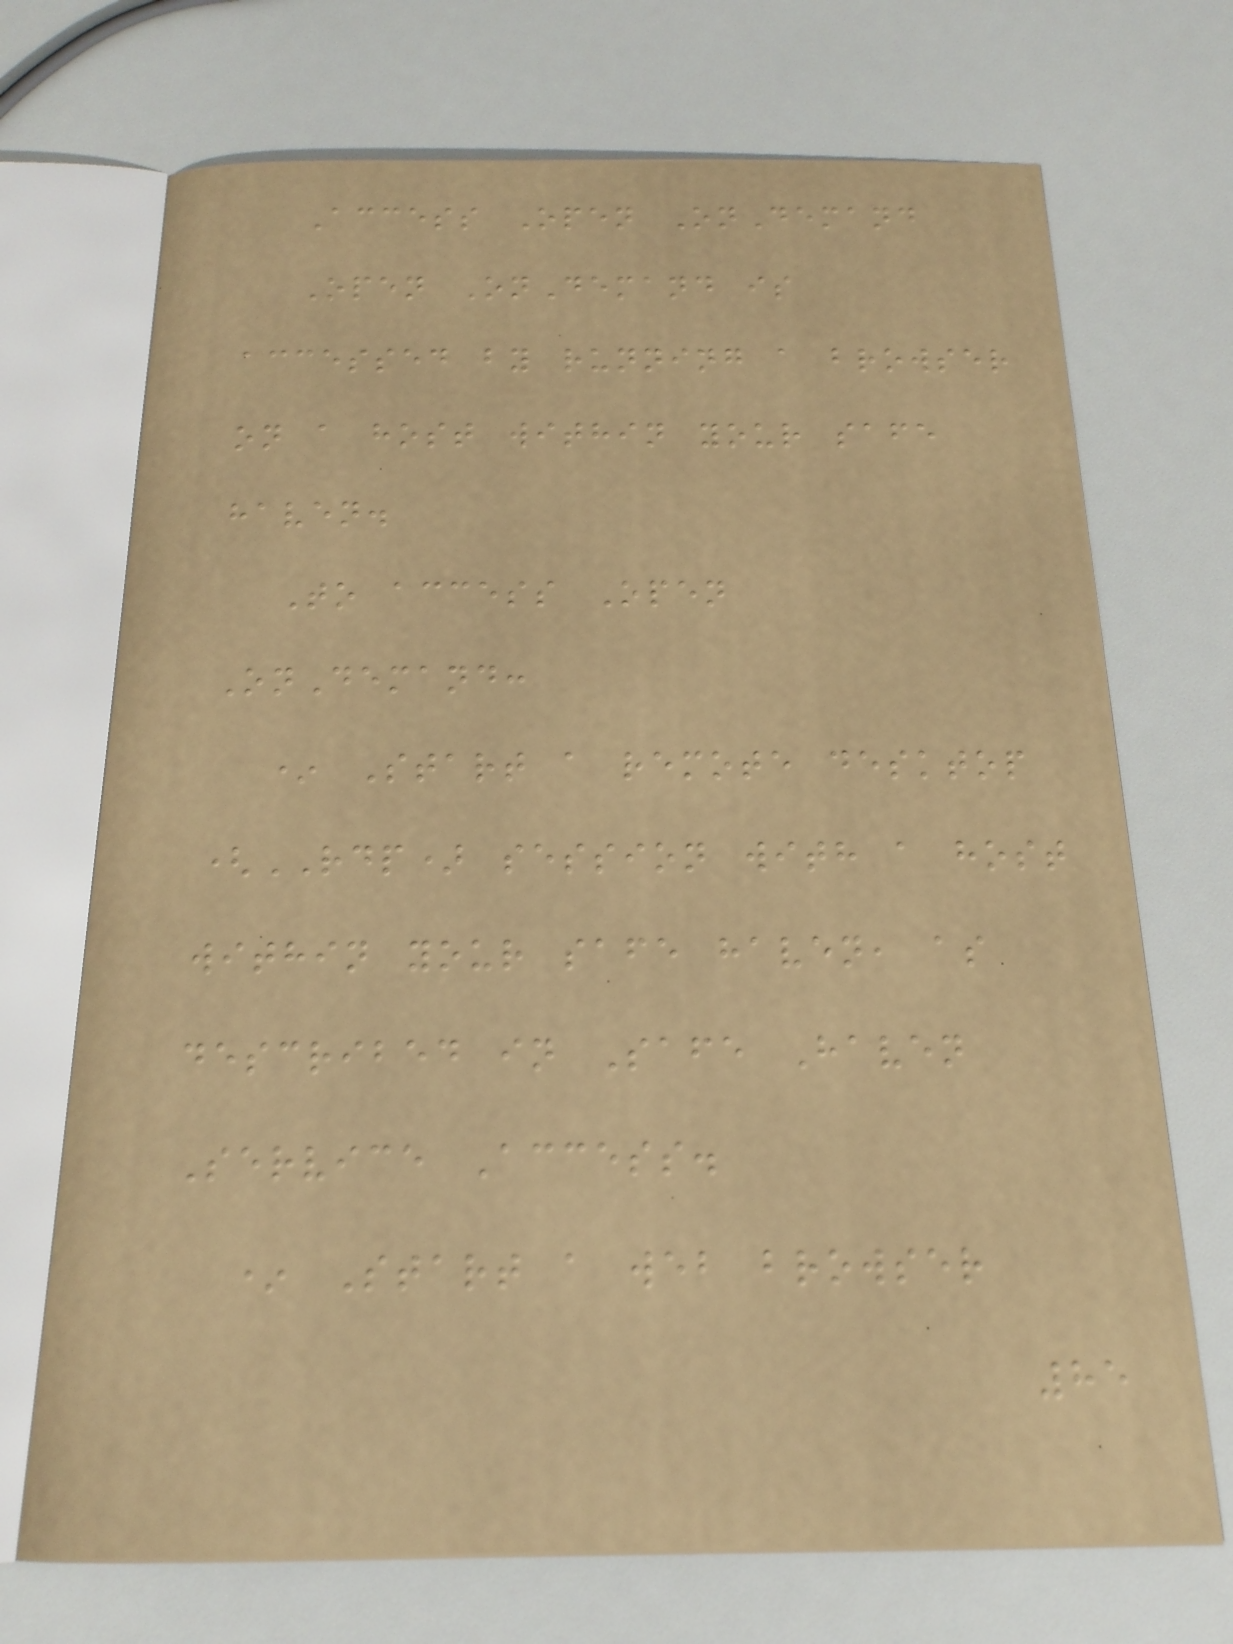Access Open OnDemand
Open OnDemand is
accessed by running a browser
on a host within your safe
haven.
To access Open
OnDemand:
* Start a remote desktop
(RDP) session with a host
within your safe haven, as
described in Safe Haven
Service Access.
* Start a web browser
85
